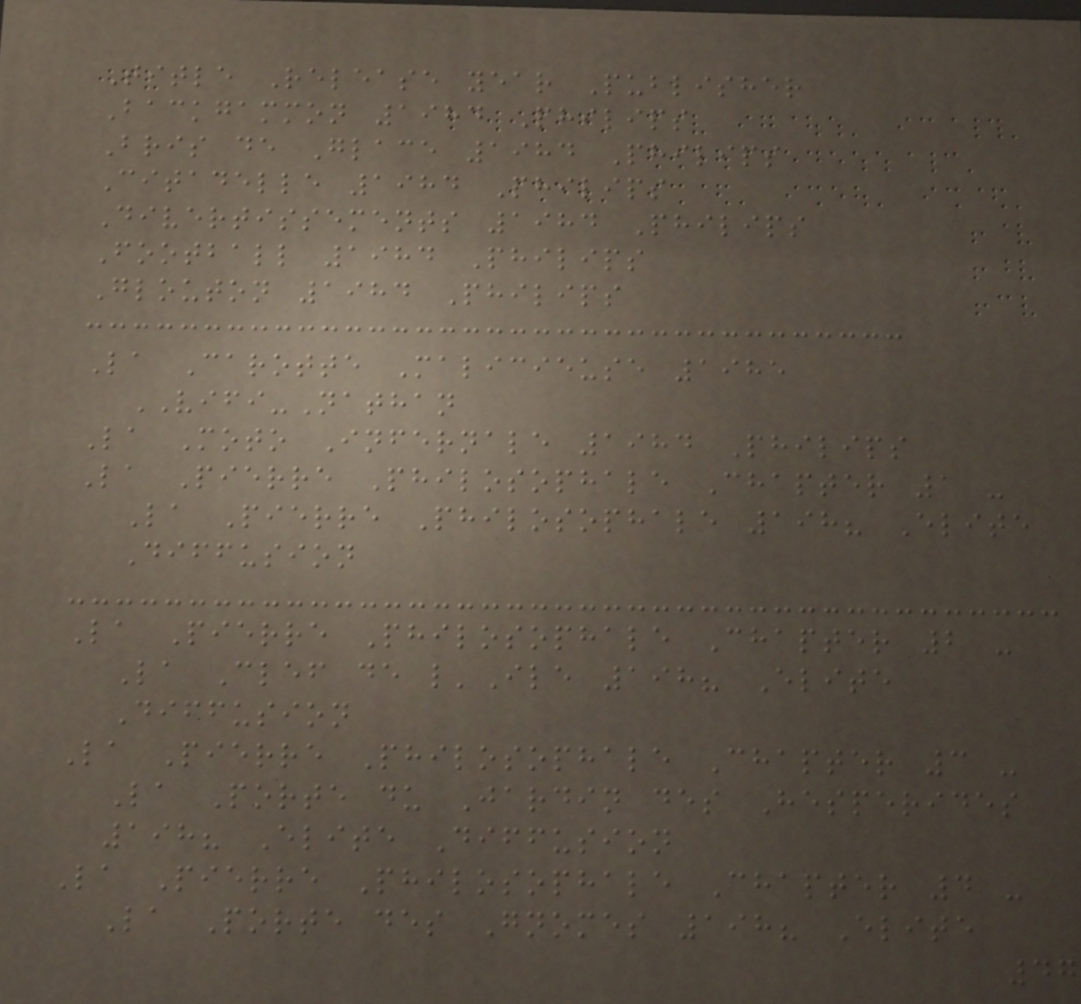Title Release year Publisher
Backgammon 1984 Philips
Bris de Glace 1984 Philips
Citadelle 1984 Philips
Divertissements 1984 Philips
Football 1984 Philips
Glouton 1984 Philips
La Carotte Malicieuse 1985
VIFI-Nathan
La Moto Infernale 1984 Philips
La Pierre Philosophale Chapter 1 -
La Pierre Philosophale 198? Elite
Diffusion
La Pierre Philosophale Chapter 2 -
La Clef de l'Ile 198? Elite
Diffusion
La Pierre Philosophale Chapter 3 -
La Porte du Jardin des Hesperides
198? Elite Diffusion
La Pierre Philosophale Chapter 4 -
La Porte des Gnomes 198? Elite
47
